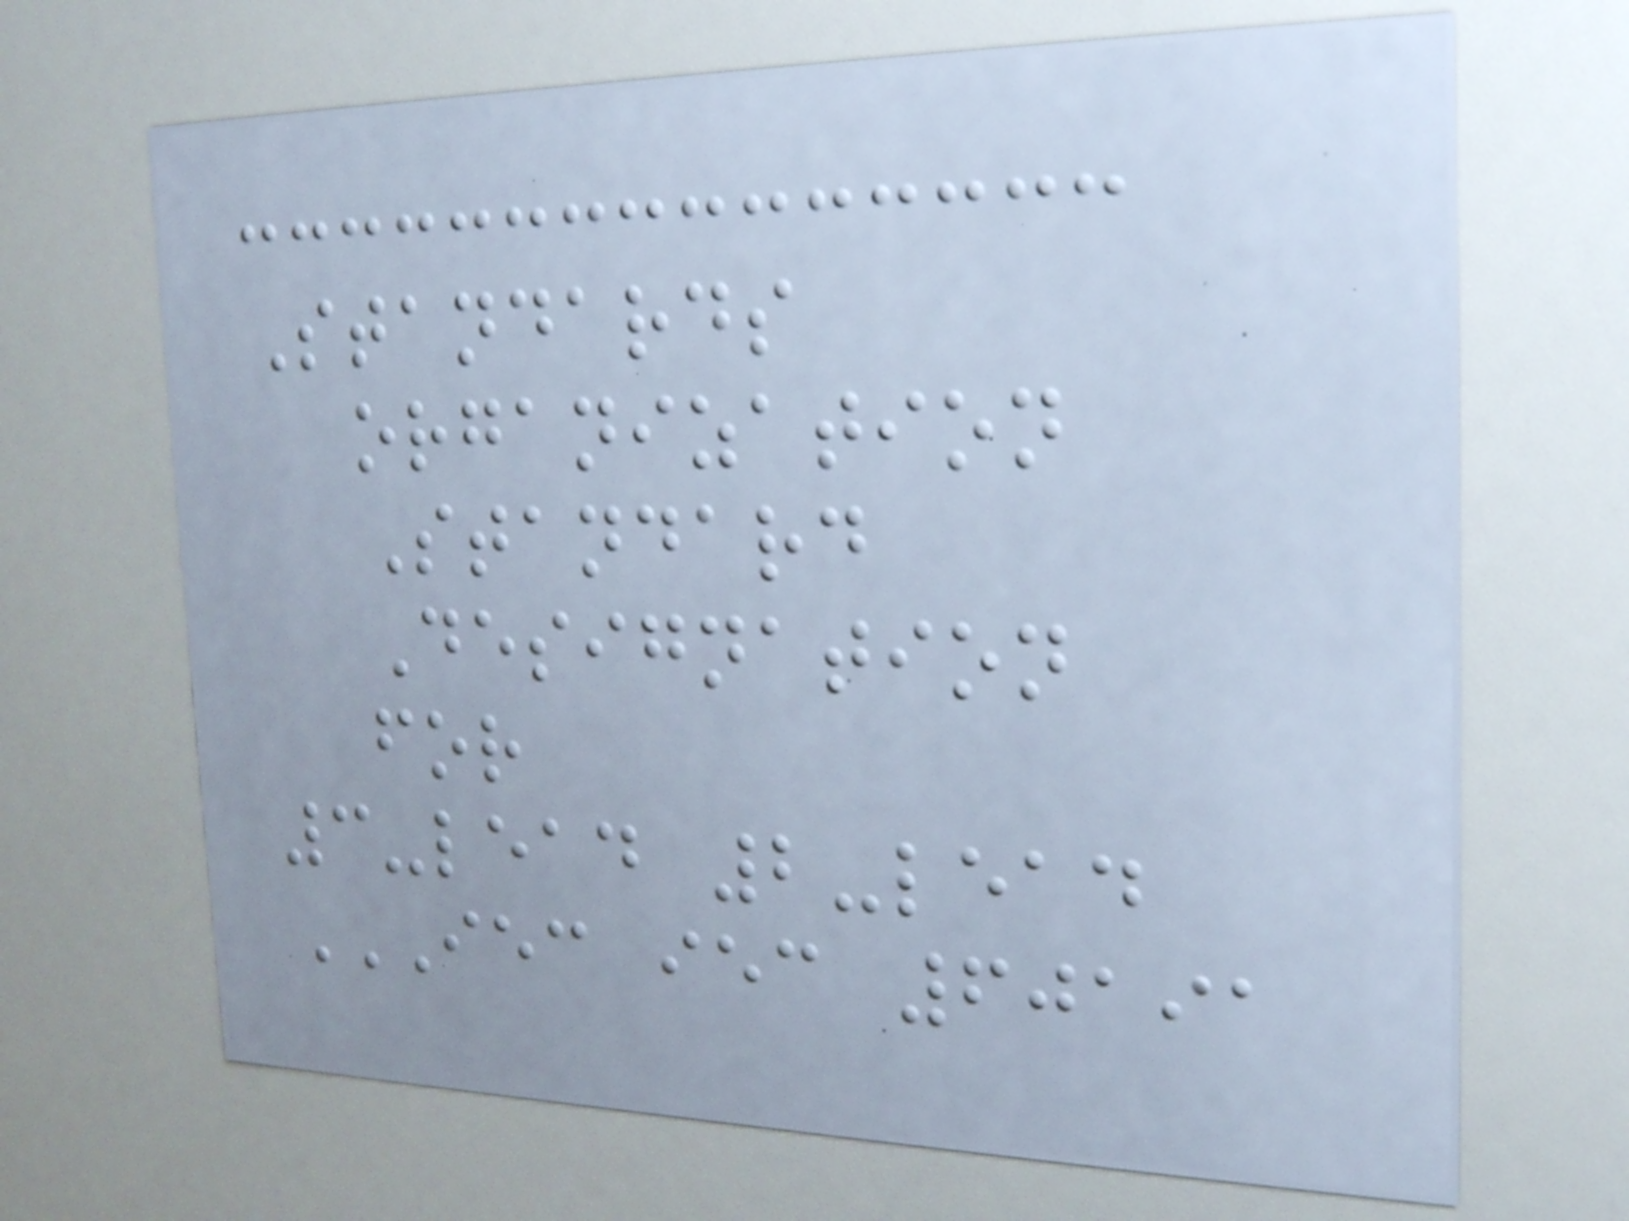Standards
organization
Standard
Designation
for
3-lead 2-lead
IEC IEC 60191
